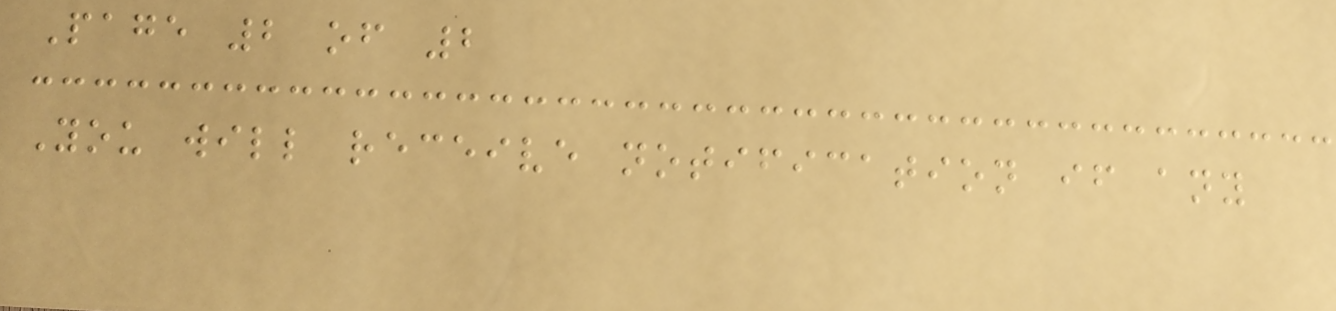Page 2 of 2
You will receive notification if any
